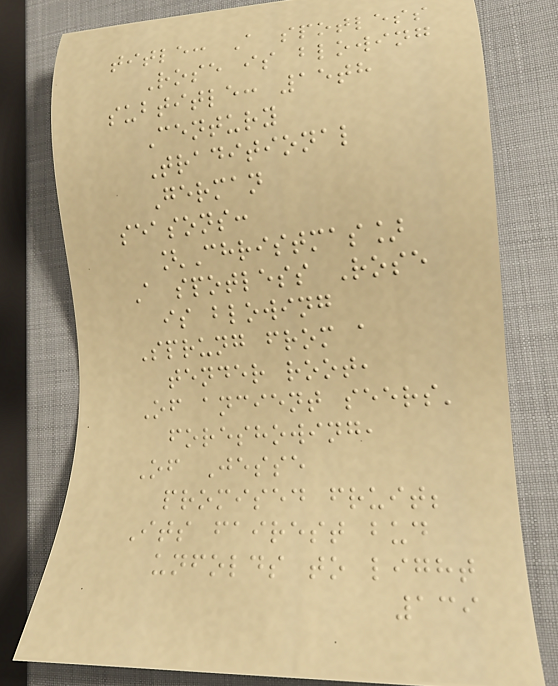title: A spotless
Rose is blowing
subtitle: 15th
Century
Traditional
German
seasons:
[Christmas]
A spotless Rose
is blowing
Sprung from a
tender root,
Of ancient seers'
foreshowing,
Of Jesse
promised fruit;
Its fairest bud
unfolds to light
139
